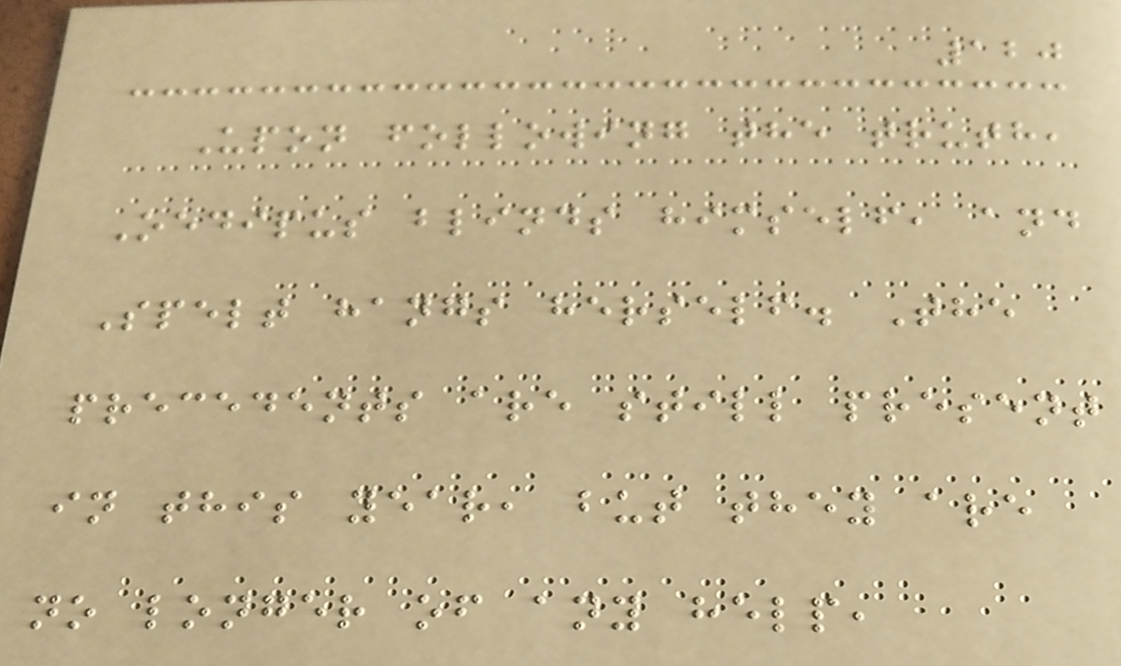120
Upon following the truth,
Oedipus blinds himself, and
Spelt hangs herself. The
precedents are still present
in this year, but they are
no longer of any help,
